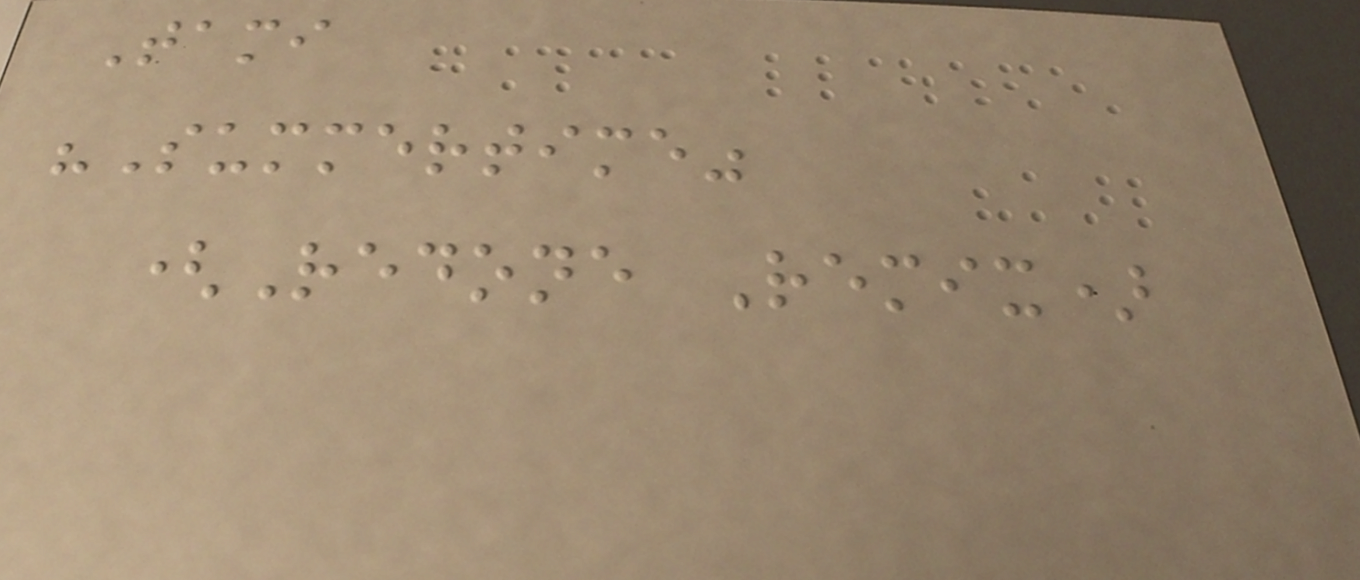Tami
"Summertime"
(Redone Remix)
